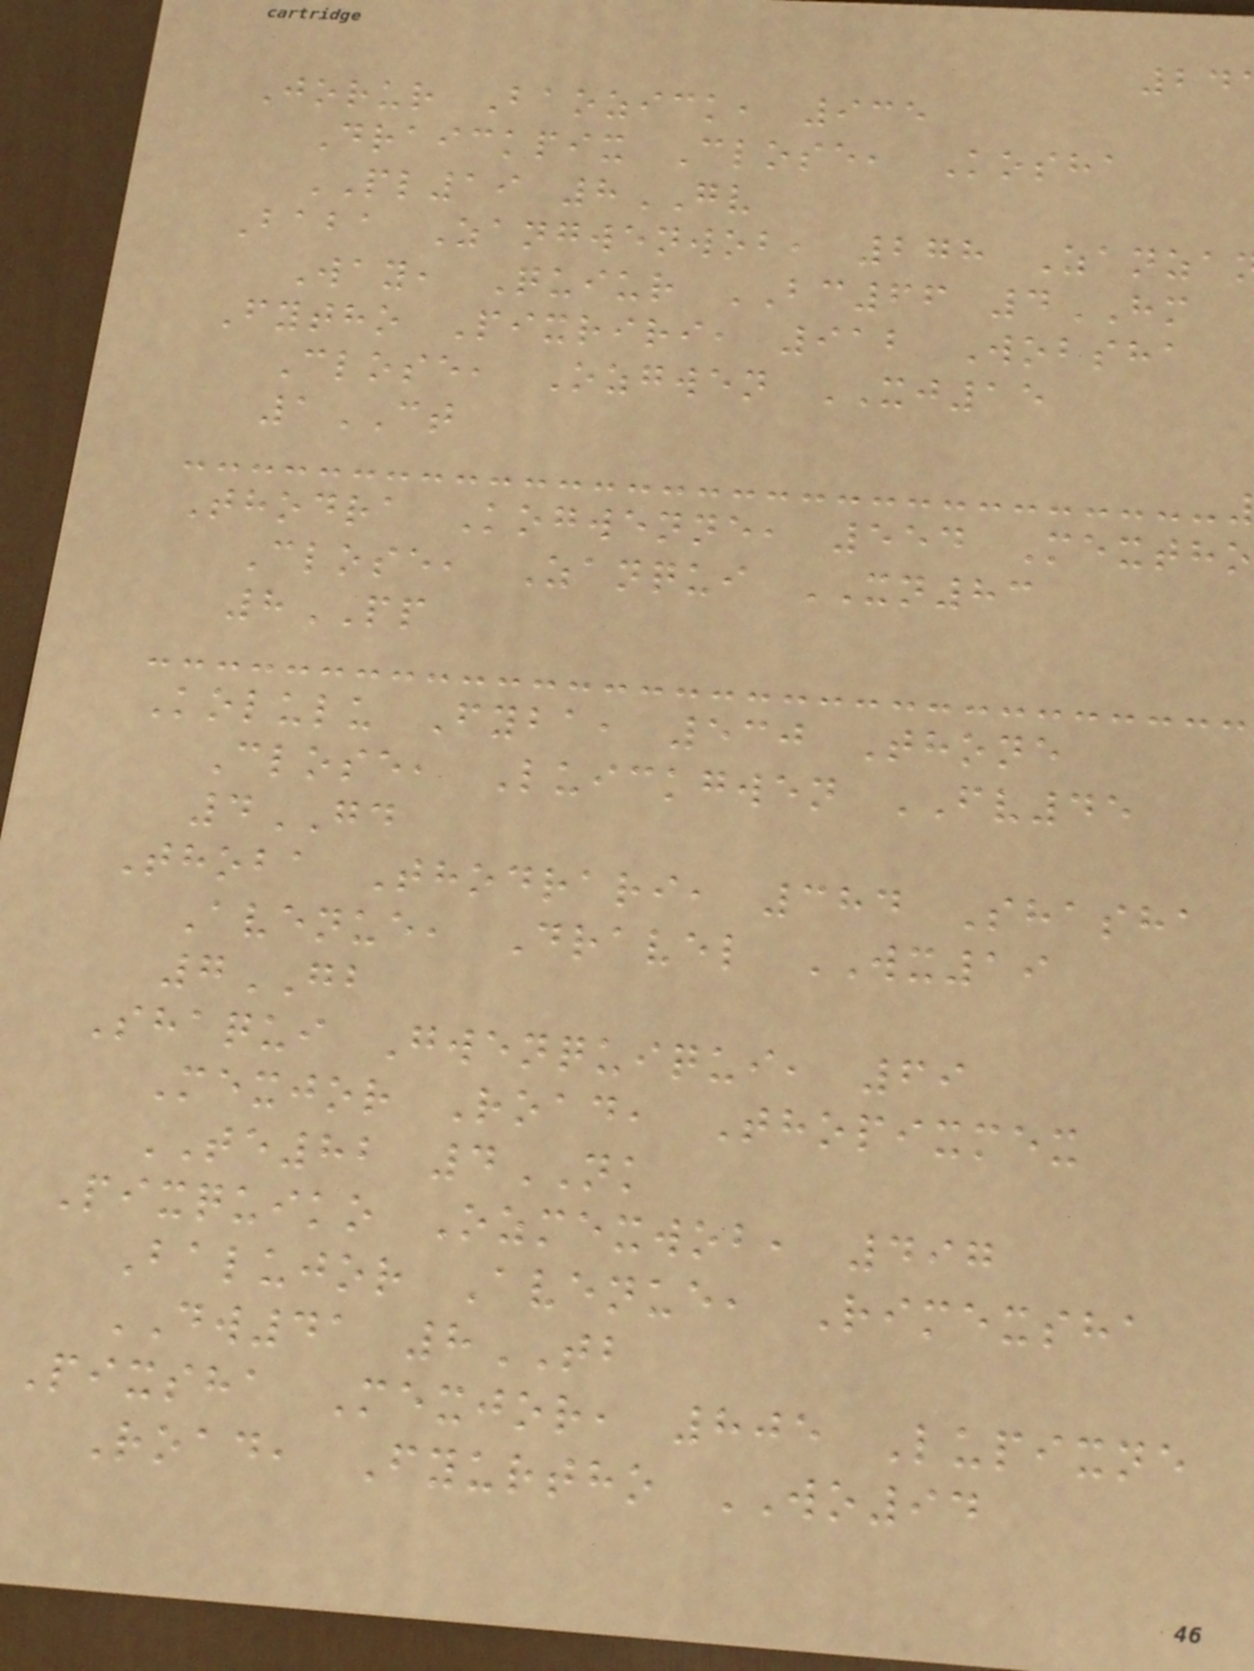Jorur Baozick, 935
Draickpix Close, Kosha
PL19 8GV
Baba Zangwenwob, 278 Zanza
Way, Quiur BC66 4HM
Fytho Pixriri, 912 Wobsha
Close, Ozgwen XJ15
1CT
Thodra Kogwenne, 554 Mextho
Close, Zanqui XN83
8PP
Kolulu Fyba, 530 Thone
Close, Luickgwen FV45
4GD
Thoba Thodrari, 384 Shasha
Avenue, Dravel WX19
7GB
Shaqui Gwenquiqui, 69
Mexjor Road, Thopixmex
TE82 4NK
Pixquiko Ozmexwob, 497
Balujor Avenue, Rimexsha
DW41 8TB
Pixsha Mexjor, 805 Lupixne
Road, Fyurtho WO94
